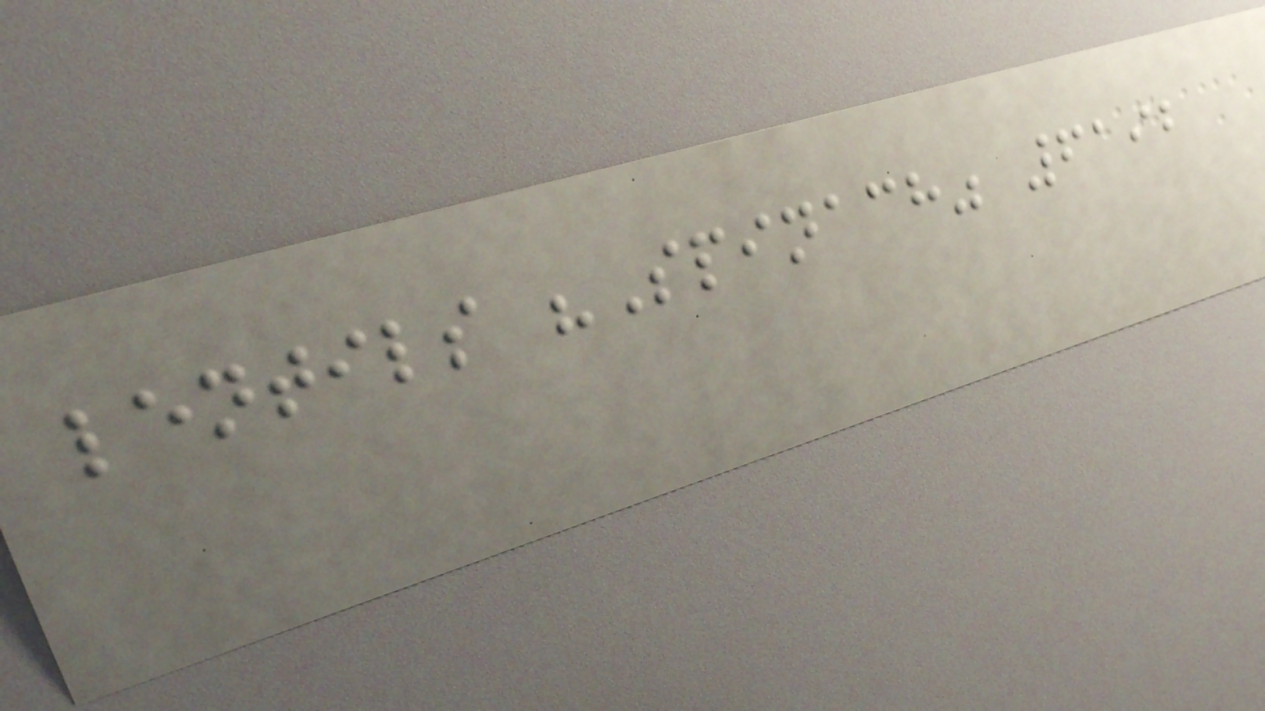lentils "Spinach" 6192
